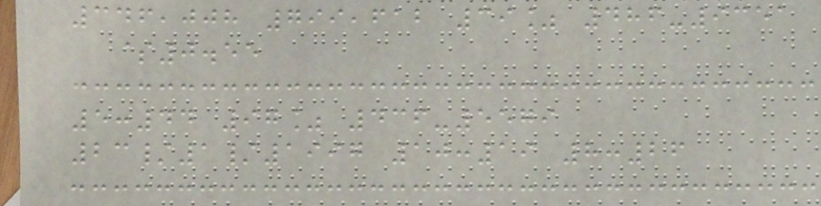346,008 799,612 39% 486-9351
$0.55
5:44 97% 436-5579
23/1/1997 10:19 8:26
